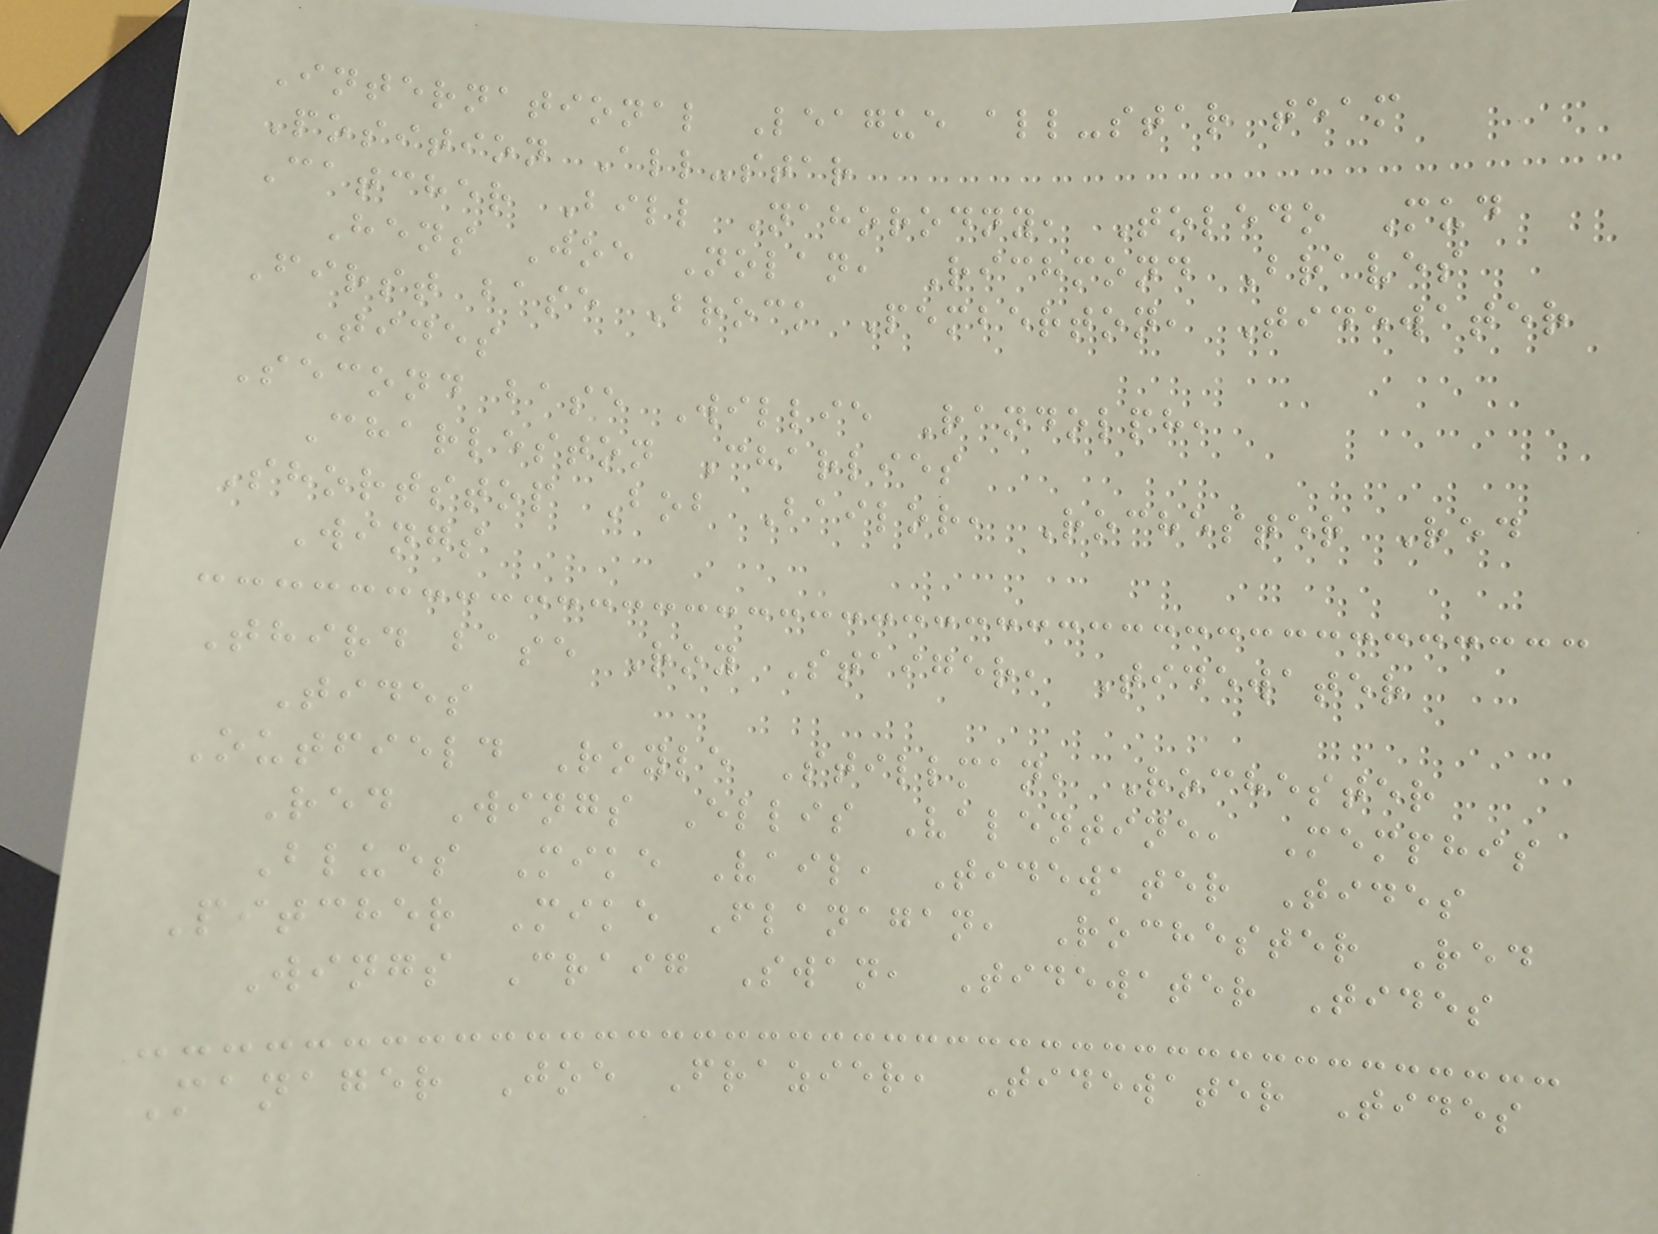International League all-star team
Position All-star
Catcher Bill Nahorodny, Toledo Mud
Hens Joe Nolan, Richmond Braves
First base Brock Pemberton, Tidewater
Tides
Second base Willie Randolph,
Charleston Charlies
Shortstop Bob Bailor, Rochester Red
Wings
Third base Roy Staiger, Tidewater
Tides
Outfield Royle Stillman, Rochester
Red Wings Ellis Valentine, Memphis
Blues Mike Vail, Tidewater Tides
Pitcher Mike Flanagan, Rochester Red
Wings Craig Swan, Tidewater Tides
Manager Joe Frazier, Tidewater Tides
